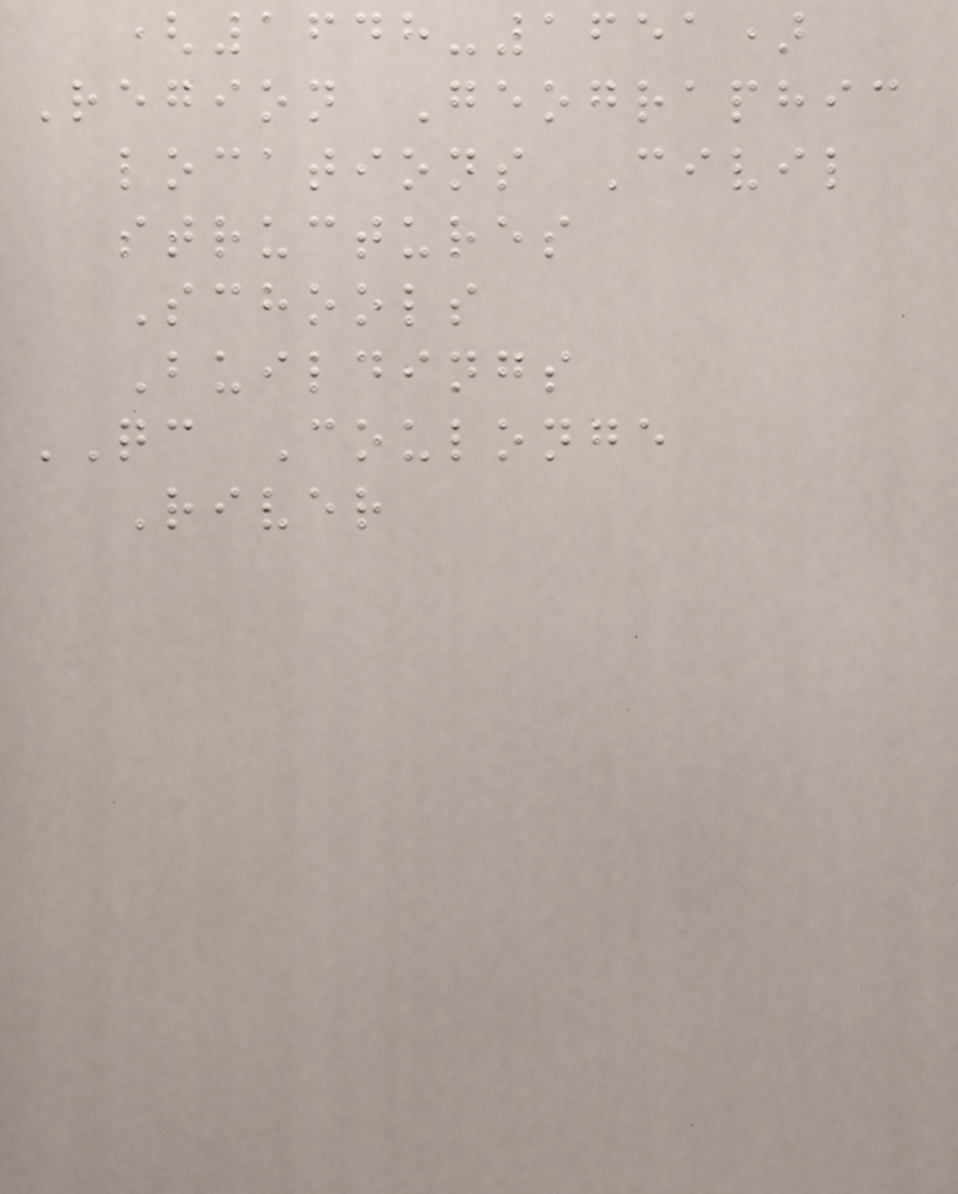(1648-1651)
Region Geographic
locations Civil
structures
Schools
Buildings
QC Coulonge
River
